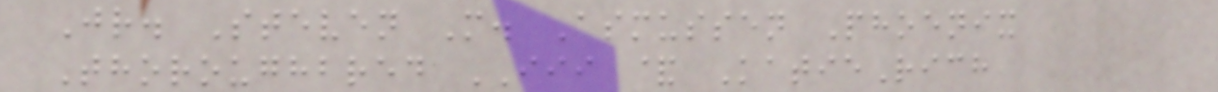Jr. Steven M. Asmussen Phoenix
Thoroughbred III & KatieRich
